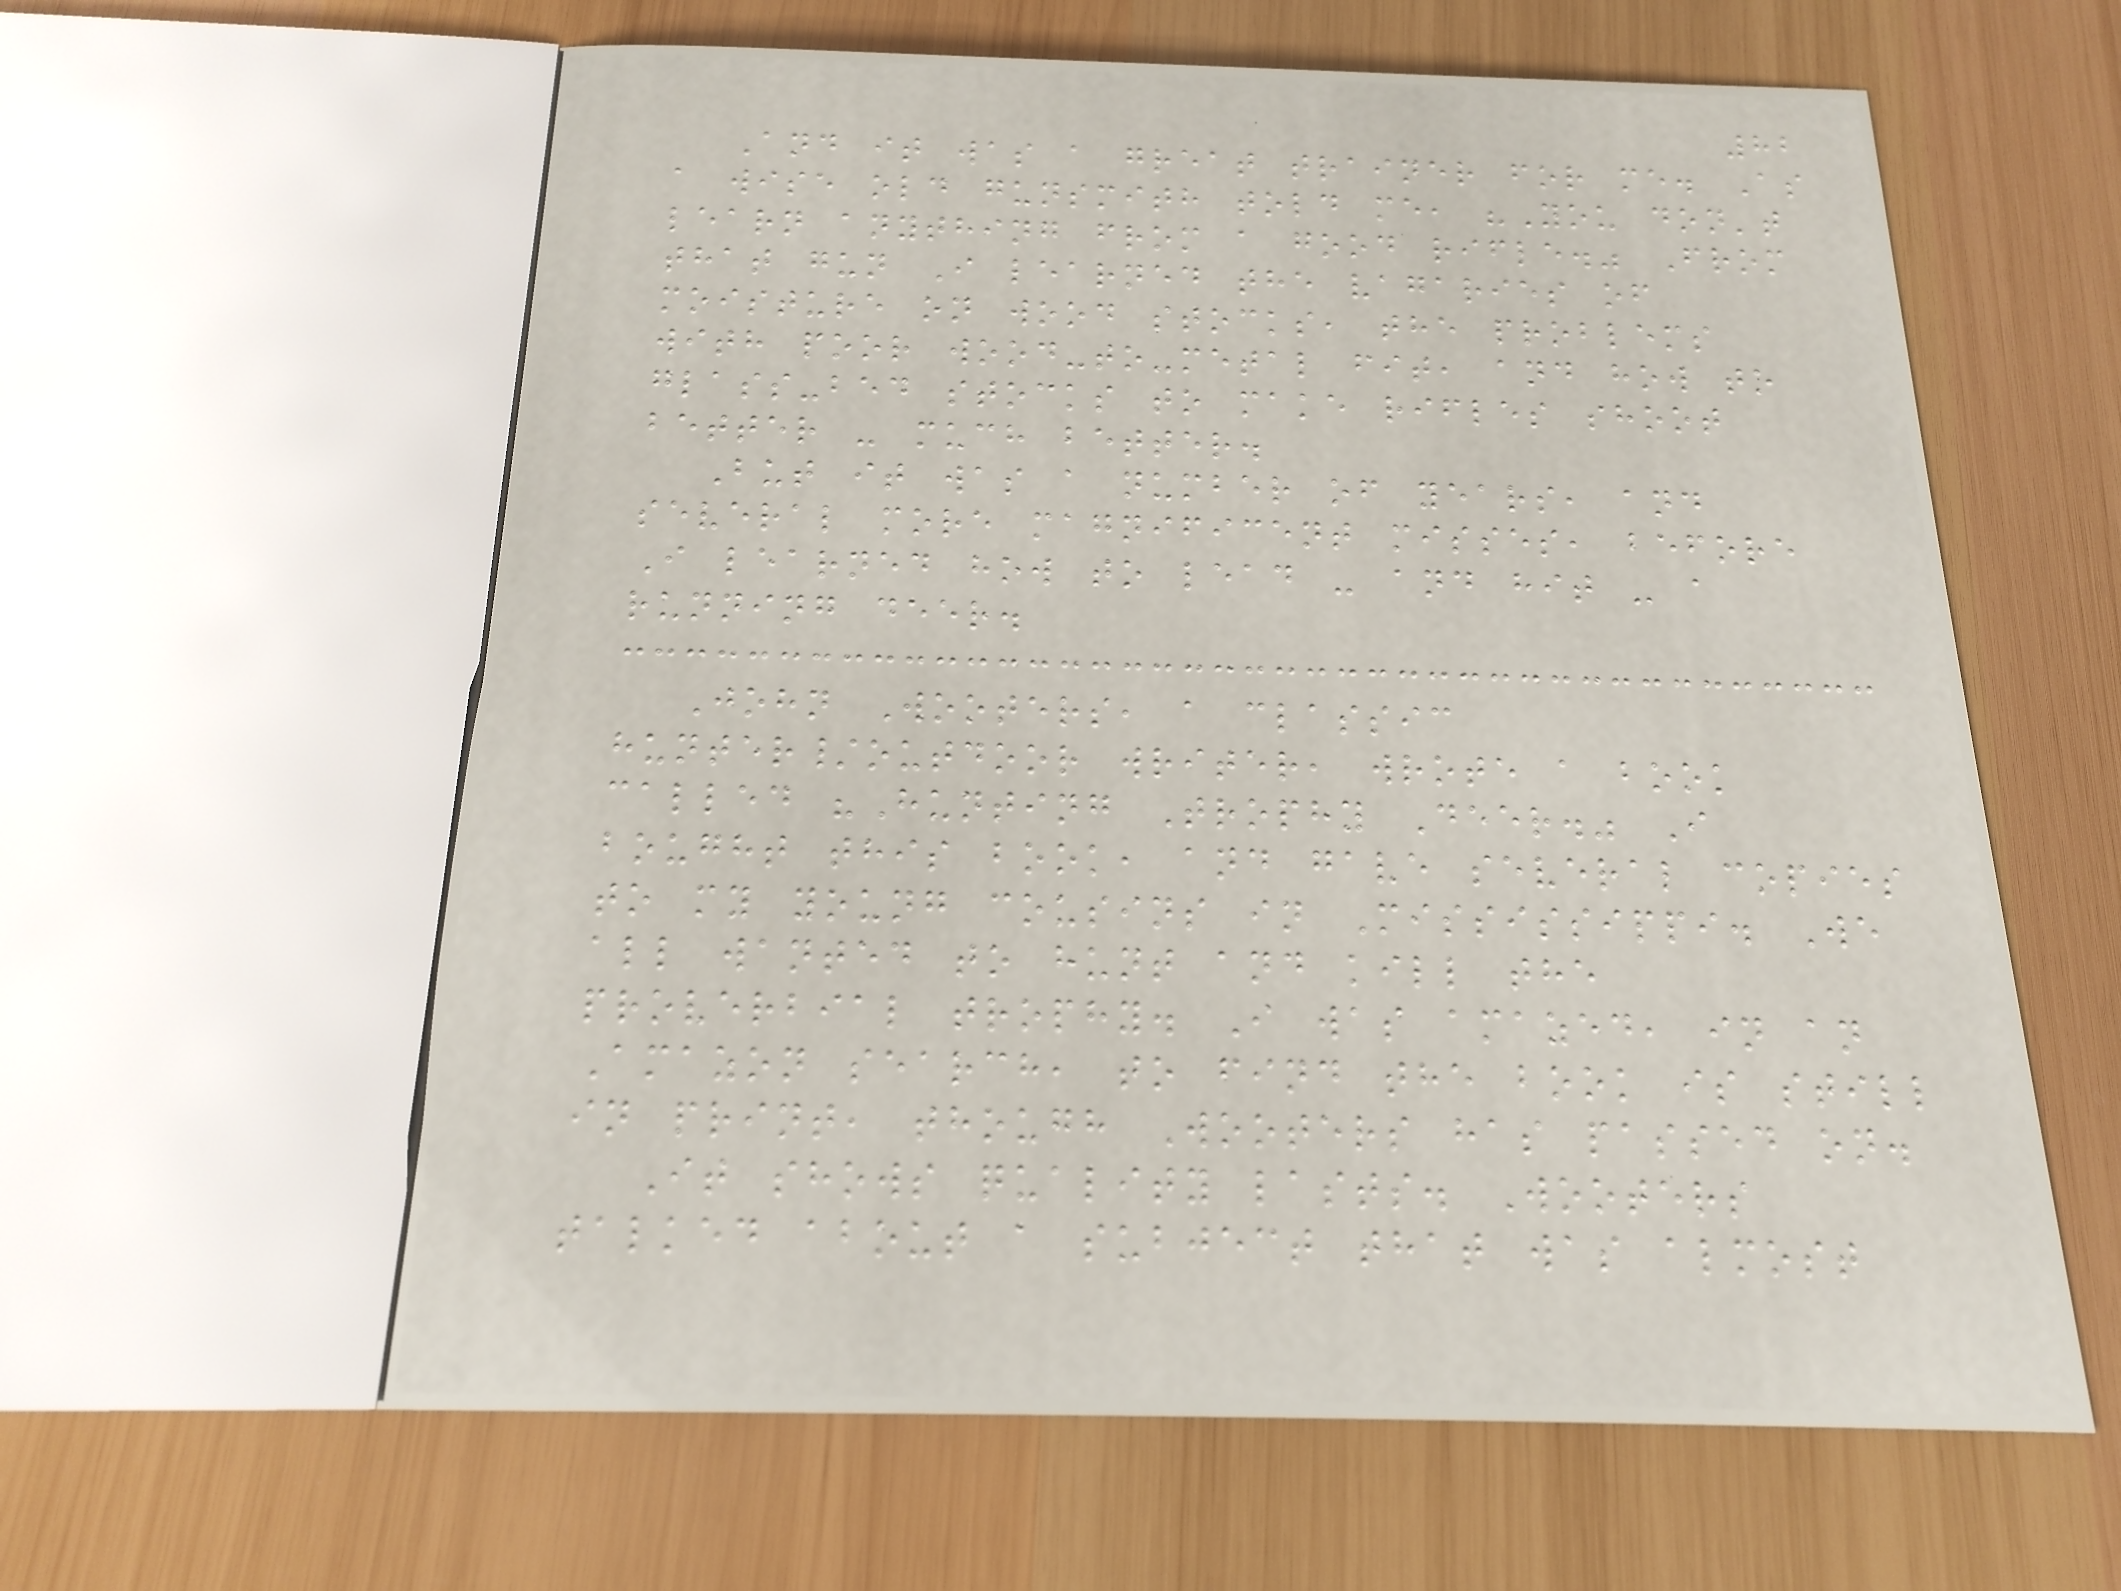82
And it was a great trainer for me. As
a wise old gunsmith told me, "You don't
learn anything from a good rifle." From
that gun I learned the vagaries of
moisture on wood stocks, the problems
with poor wood-to-metal fit, and how to
glass-bed stocks to make rifles shoot
better - much better.
But it was a number of years, and
several more magnificent misses, before
I learned how to lead - and hit - a
running deer.
John Wooters, a classic
hunter/outdoor writer, wrote a book
called "Hunting Trophy Deer." I
bought this book, and gave several copies
to my young cousins in Mississippi. We
all wanted to hunt and kill the
proverbial trophy. I was amazed, in an
Amazon search, to find the book is still
in print, though Wooters has passed on.
It shows quality lasts. Wooters
talked about a subject that was almost
